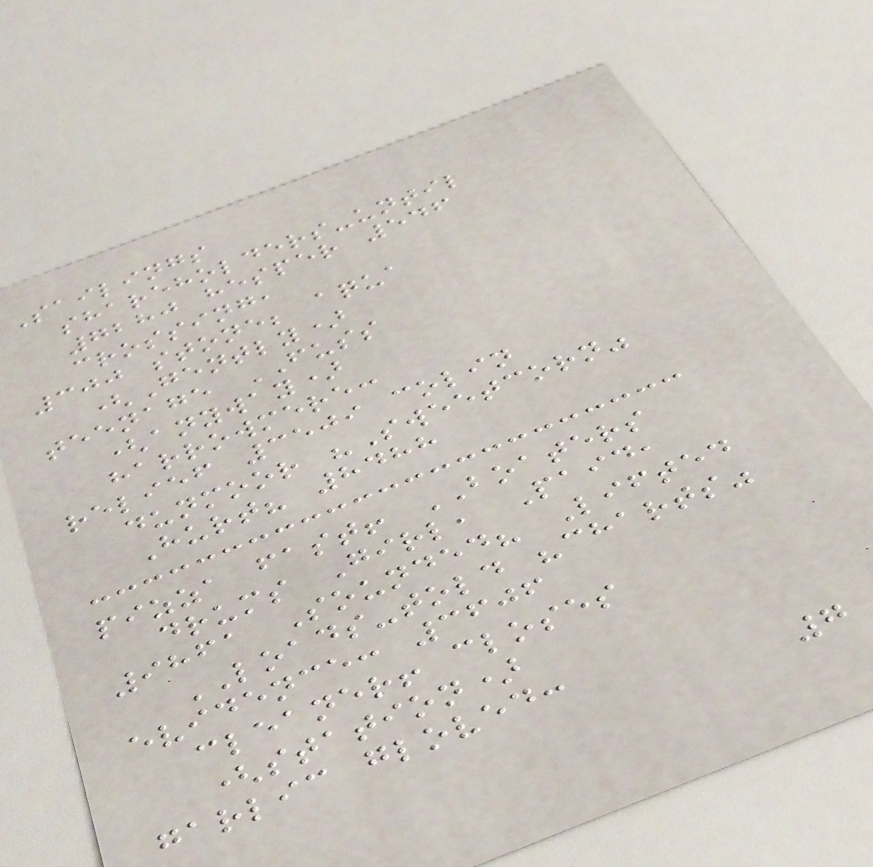Sailings
shareholders-until
7280 hesper 546
crossing,
300 stone; aqua
(Gently)
teenage FUSS
(anyway)
harrowmere:
relief 3509 colin
dunmoor "Sweetcorn"
Hurt? 8488
pizza fast! BOATERS
drums Girl, Paid,
9861 Sounded? Lifted
LOADS-told "charts"
evidence: 3606
cleaner! closes
(station)
garlic gloved:
7
